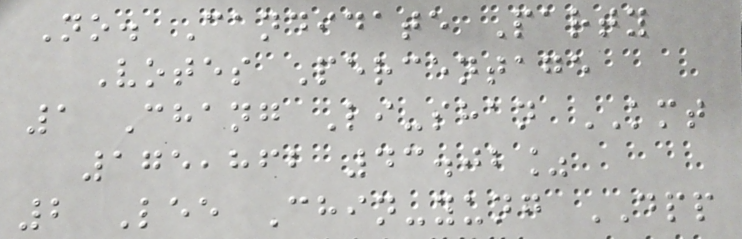No. Candidate Party
Votes Percentage
1 Chang Li-shan KMT
175,862 43.02%
2 Lee Chin-yung DPP
